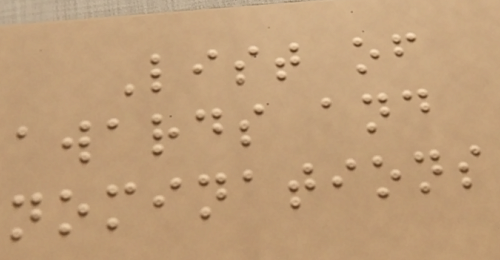List of
awards and
nominations
